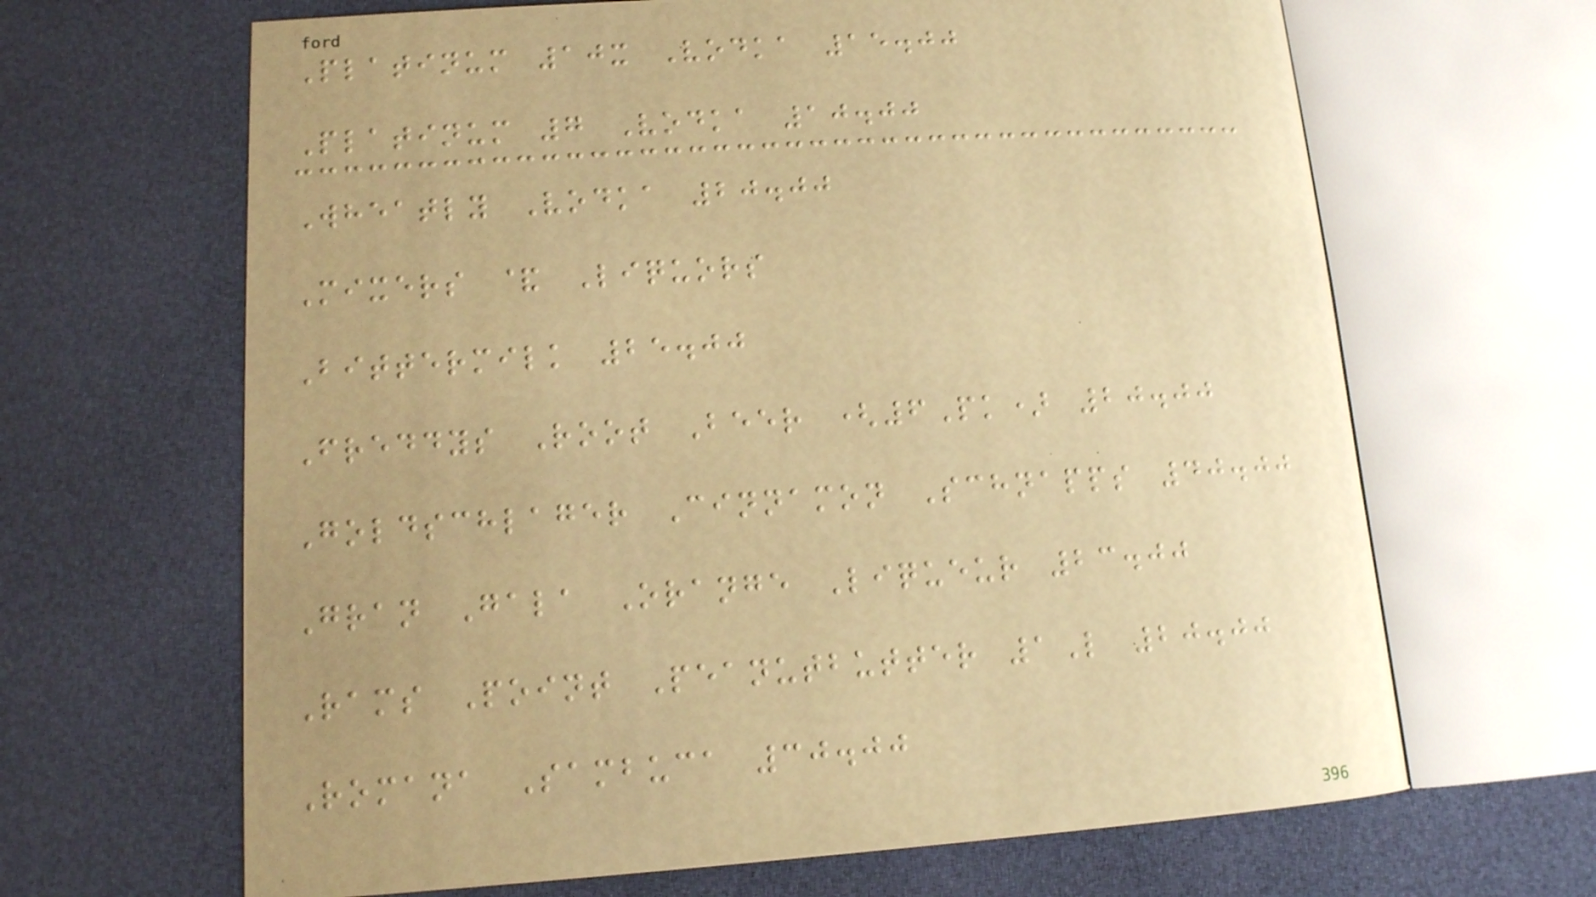Platinum 10x Vodka 15.00
Platinum 7 Vodka 10.00
Wheatly Vodka 20.00
Mixers & Liquors
Bittermilk 25.00
Freddys Root Beer (6Pk) 20.00
Goldschlager Cinnamon Schnapps 40.00
Gran Gala Orange Liqueur 23.00
Rams Point Peanutbutter 1L 20.00
Romana Sambuca 30.00
